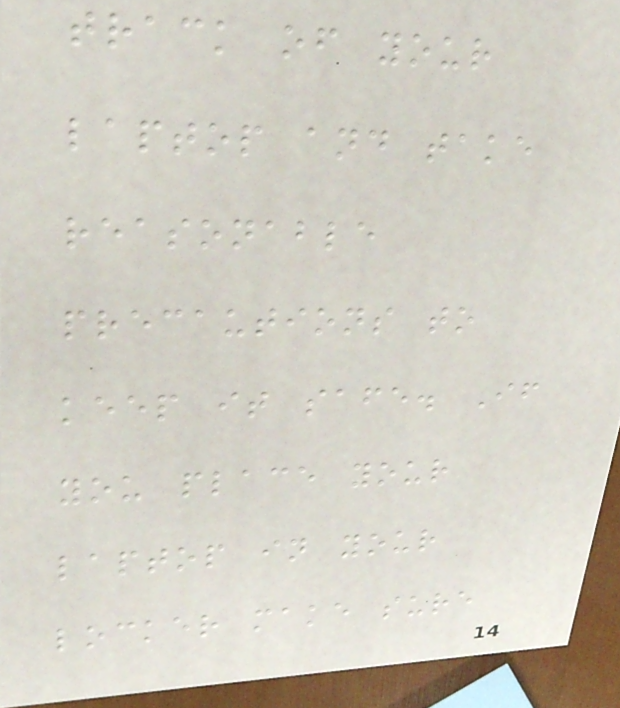track of your
laptop and take
reasonable
precautions to
keep it safe. If
you place your
laptop in your
locker make sure
